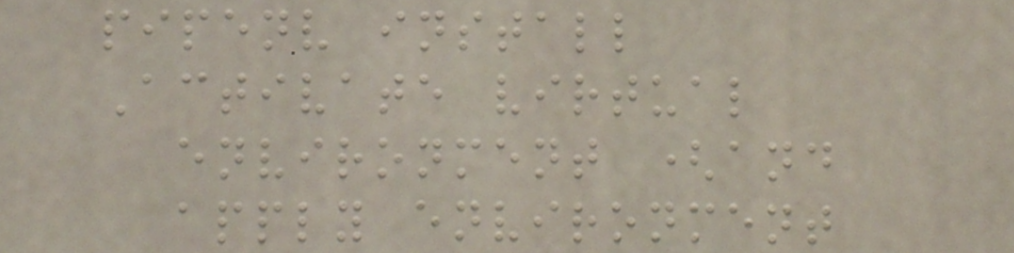pipenv install
Activate virtual
environment (and
apply environment
